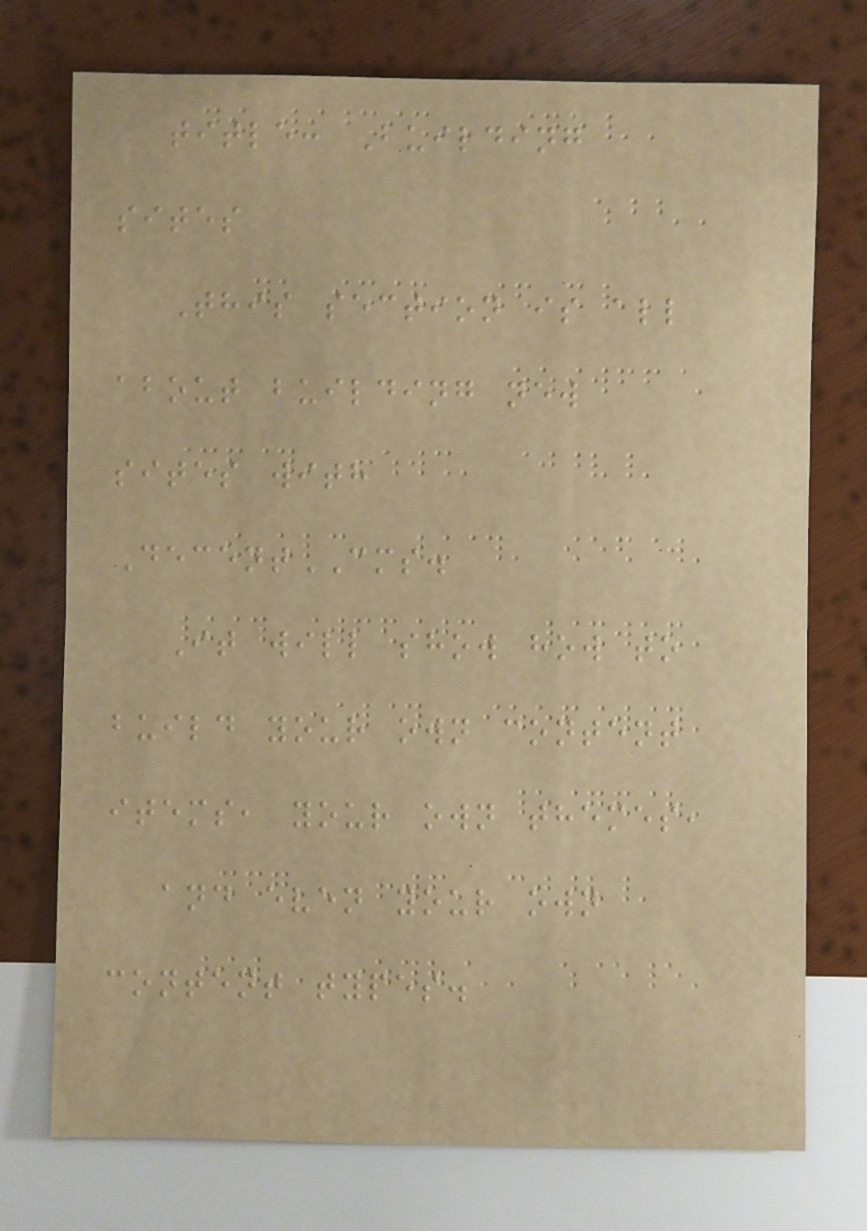title: Building
sites
This section is all
about building new
sites with
DecentCMS.
It will show how to
build your own content
items, your own themes,
and even your own
content types.
